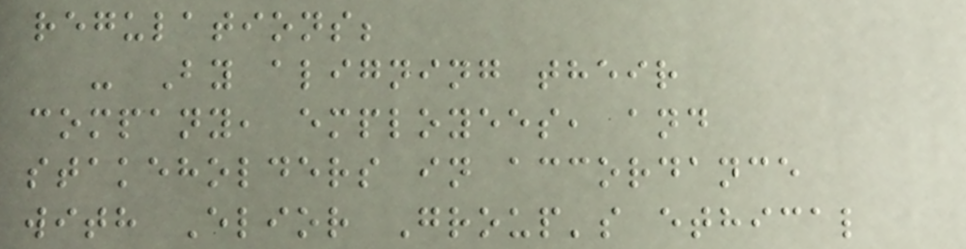regulations;
- By aligning their
company, employees, and
stakeholders in accordance
with Elior Group's ethical
